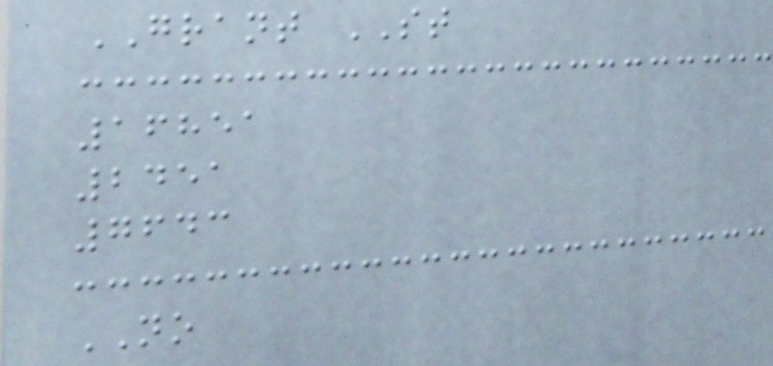GRANT ST
16851
2451
7643
NO
